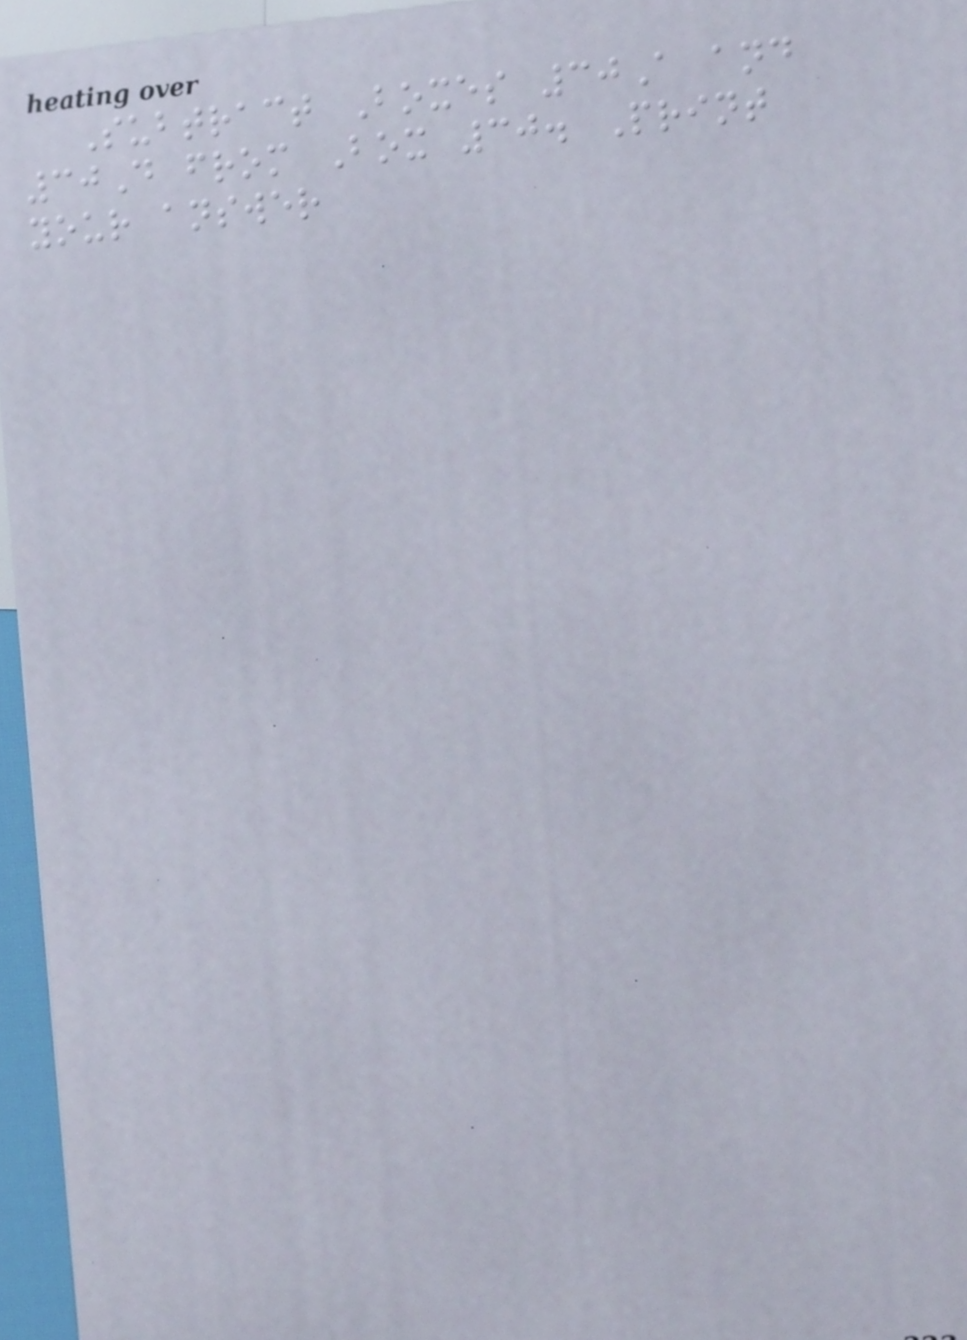Subtract Boxes 30A and
30D from Box 30. Print
your answer
